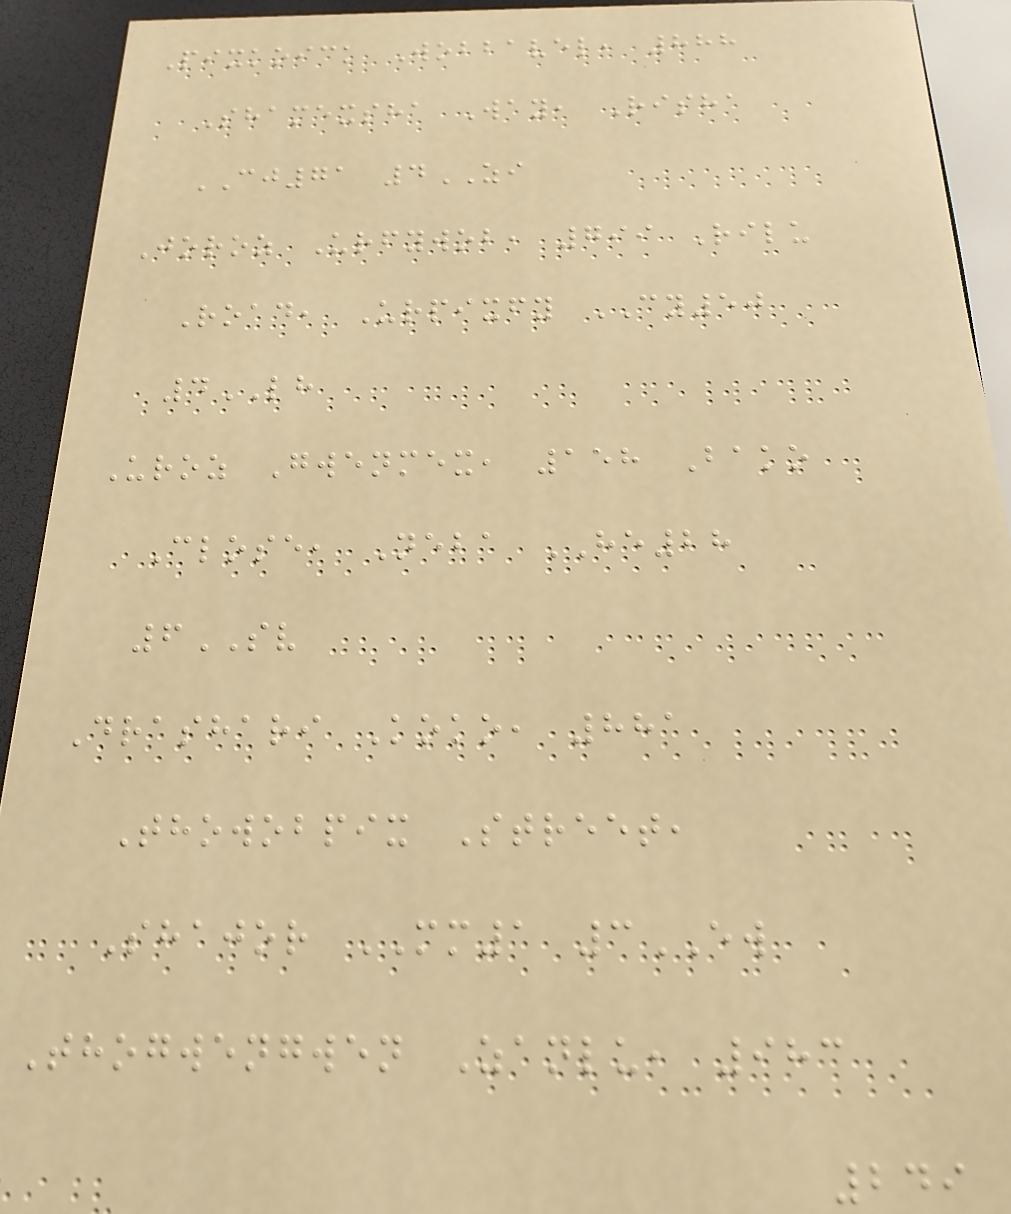Pixkoick Wobbavel, 888
Shamexsha Way, Risha
CJ71 4ZI
Joroz Urfywob, 799 Rilu
Road, Urpixfy CY50
4LH
Uroz Gwenmex, 158 Bako
Close, Neba HE28
6SV
Drashari Koko, 881
Thowobpix Street,
Shajor MM1 3EW
Thogwengwen Zanlu, 983
249
